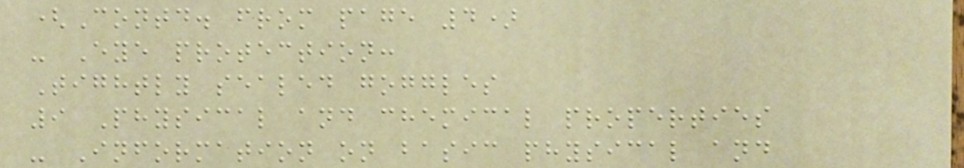(Contd. from page 4)
- Eye protection:
Tightly sealed goggles
9 Physical and chemical properties
- Information on basic physical and
